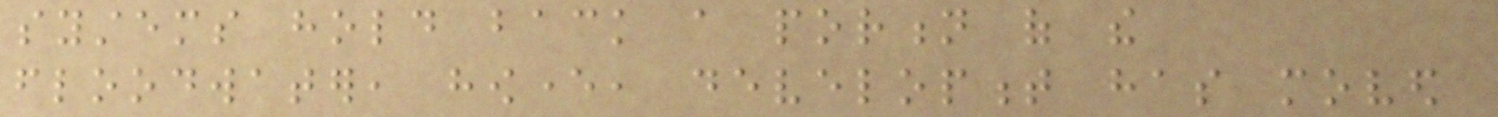systems hold back a portion of the
floodwater, however, development has moved
